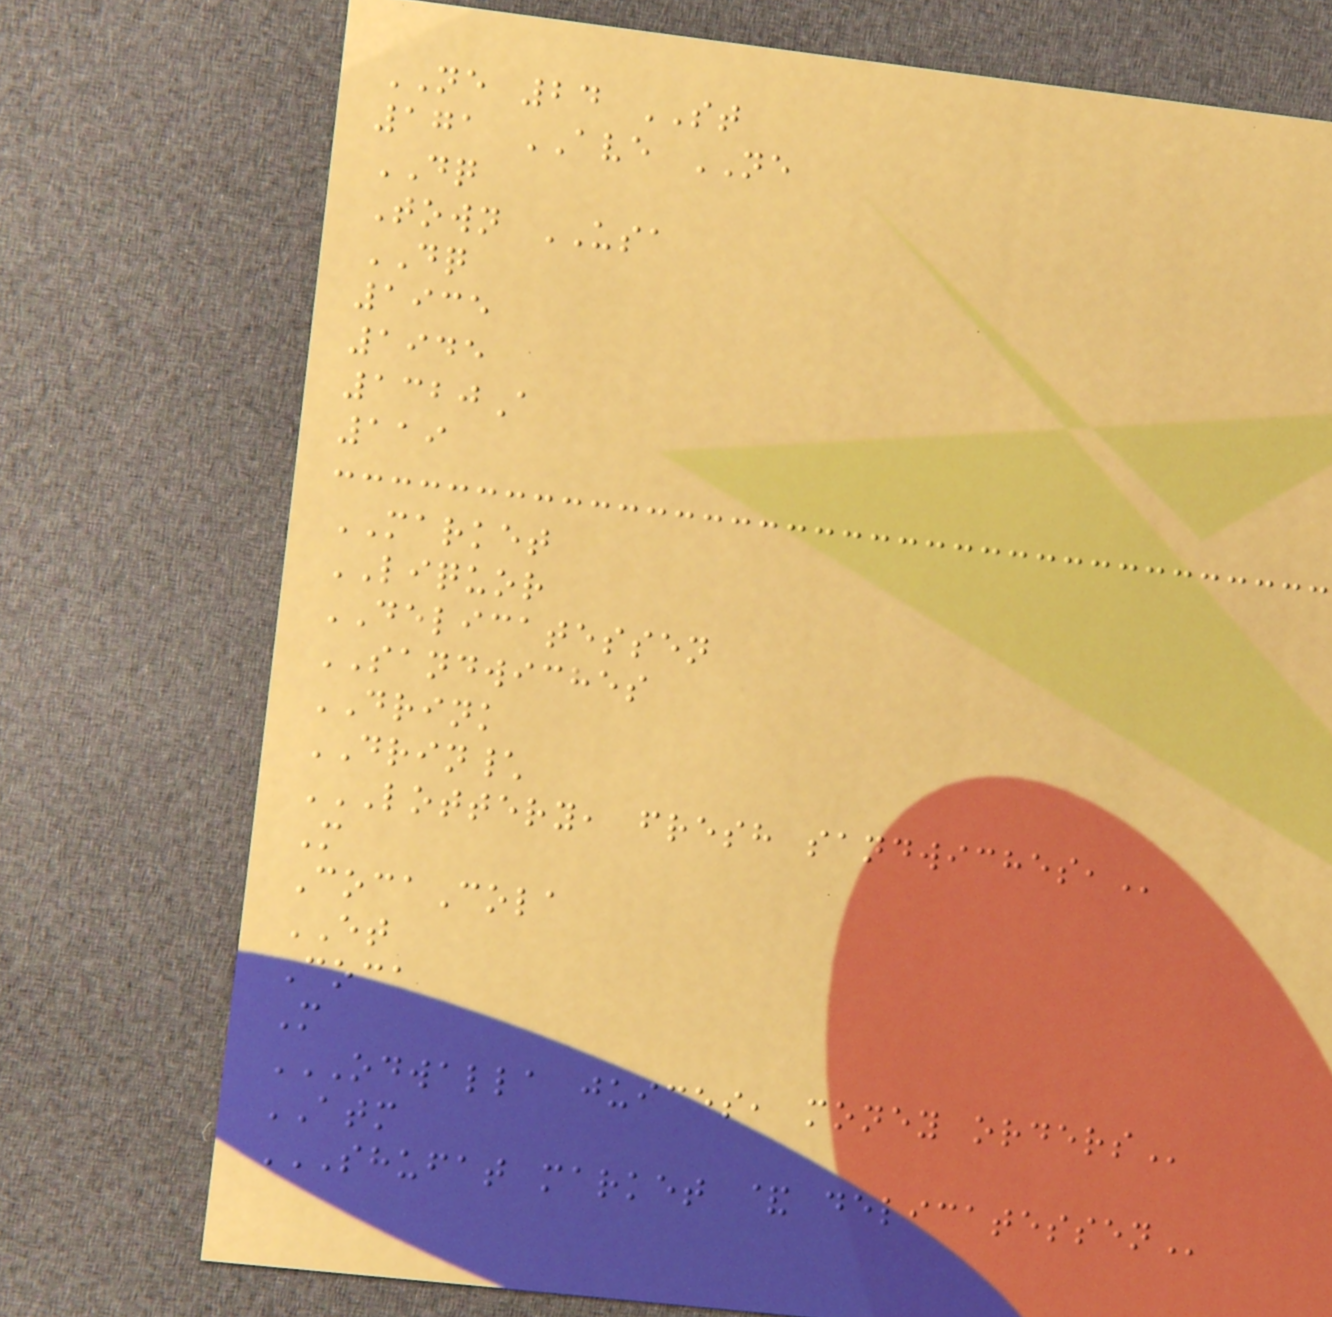NE 24 ST
171 AVE NE
DQ
Town USA
DQ
1935
1945
1320A
119
MARKET
LIQUOR
DELICATESSEN
SANDWICHES
DRINK
DRIN\
LOTTERY, FRESH SANDWICHES,
M
CocaCola
ET
Coca
M
ODWALLA JUICES, MONEY ORDERS
ATM
SHUFAT MARKET & DELICATESSEN
